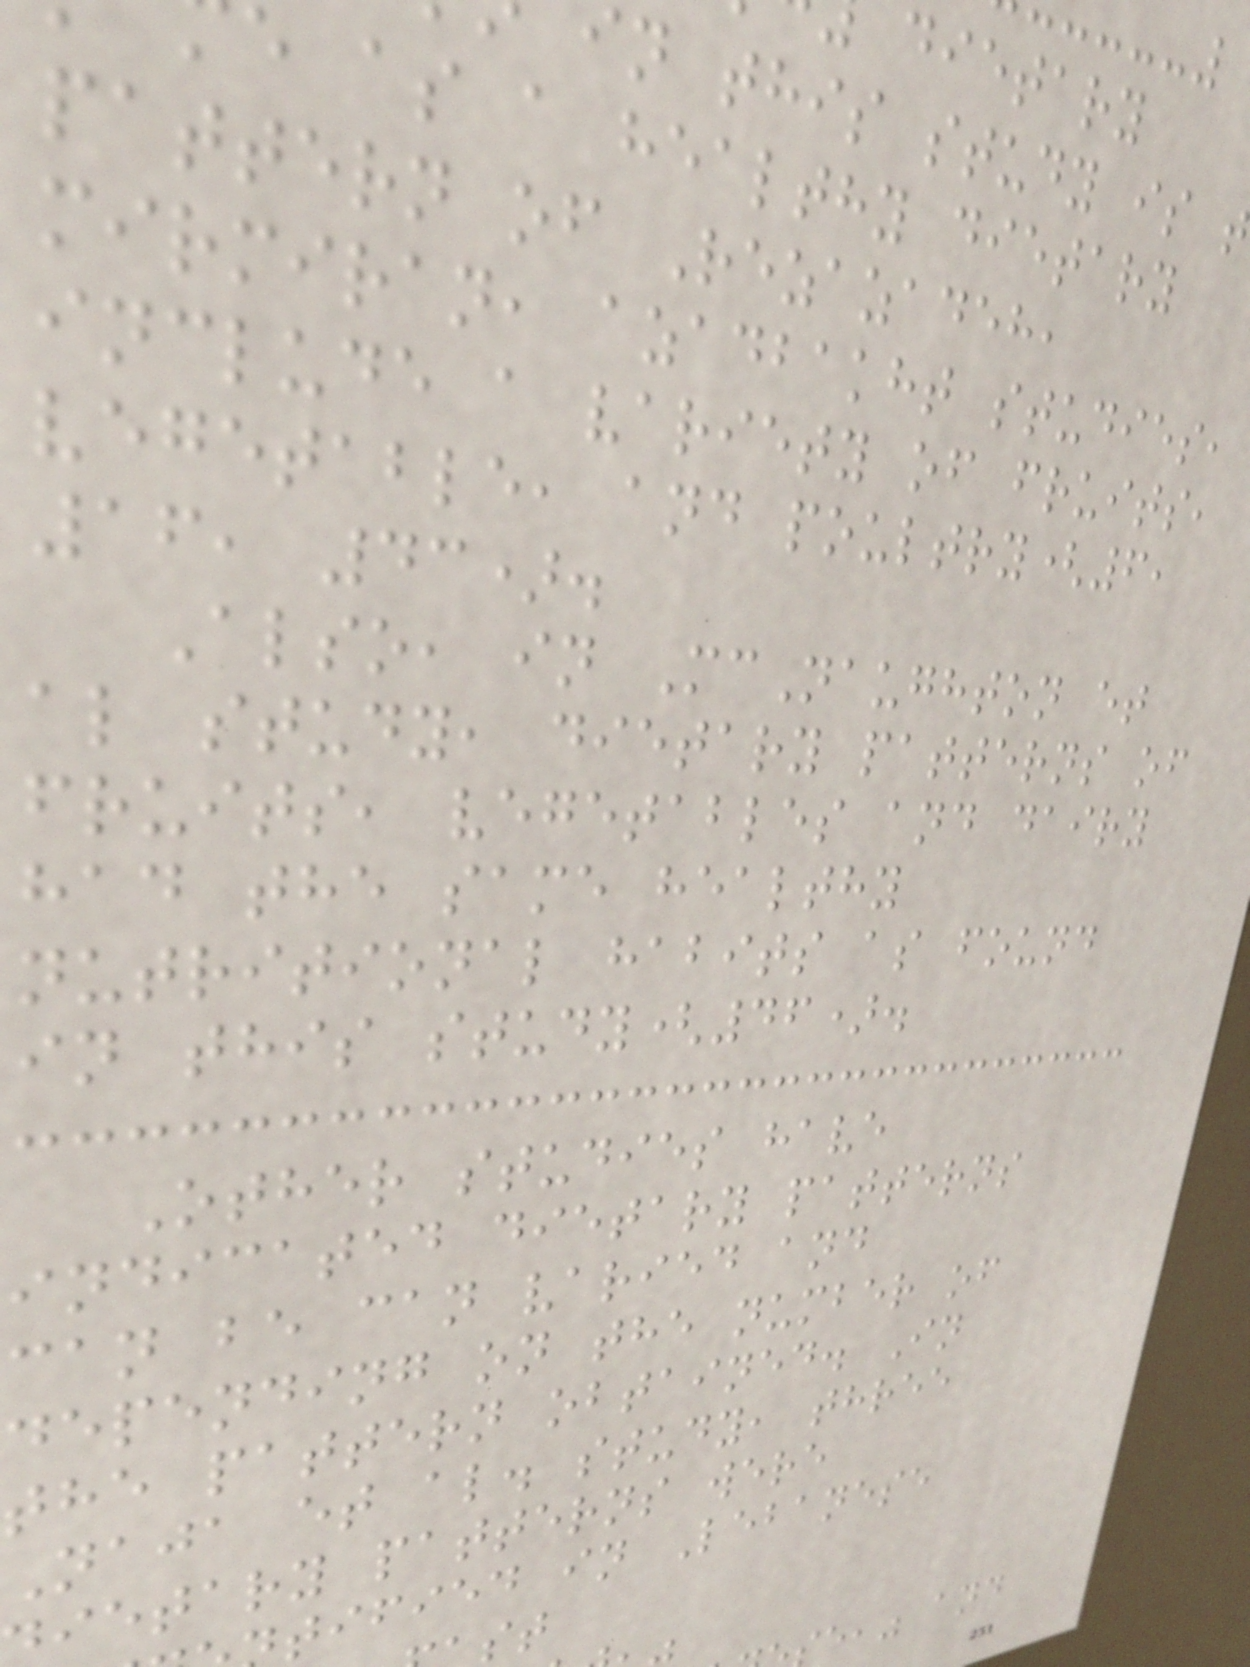dietary
n this study is
e as a healthy dietary
pattern of Rezazadeh,
mirmiran, azadbakht studies,
include a variety of fruits,
vegetable, and poultry(6,
16, 43).
Also, in McNaughton et
al study, dietary patterns of
fruits, vegetables and dairy
had the same healthy
nutritional habits as found
in this study(46).
Other studies have
indicated dietary patterns
can be can varied and
depending on the number of
the pattern obtained. In
Naja et al. study, three
ietary patterns were
tified in Lebanese
